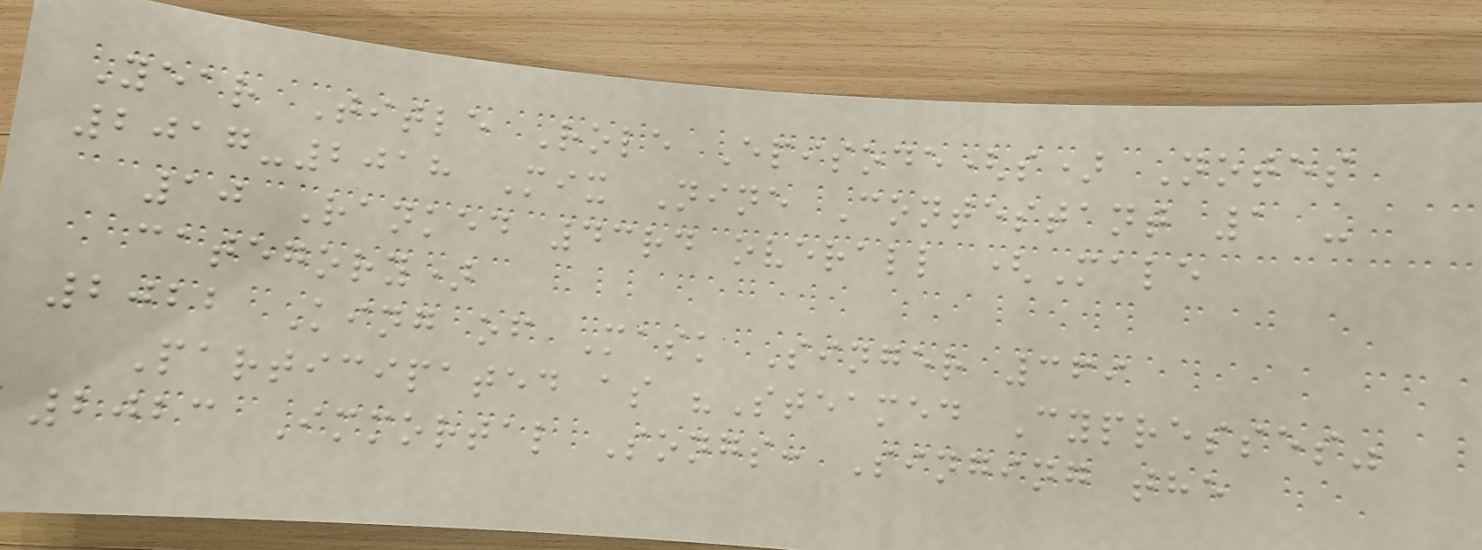Year Title Role Episode(s) Notes
2017-2018 Mix Nine Contestant 1 -
10 Ranked 43rd overall (Male
category)
2022 King of Mask Singer 369
Participated as "Steamed Cypresses"
2023 Immortal Songs: Singing the
